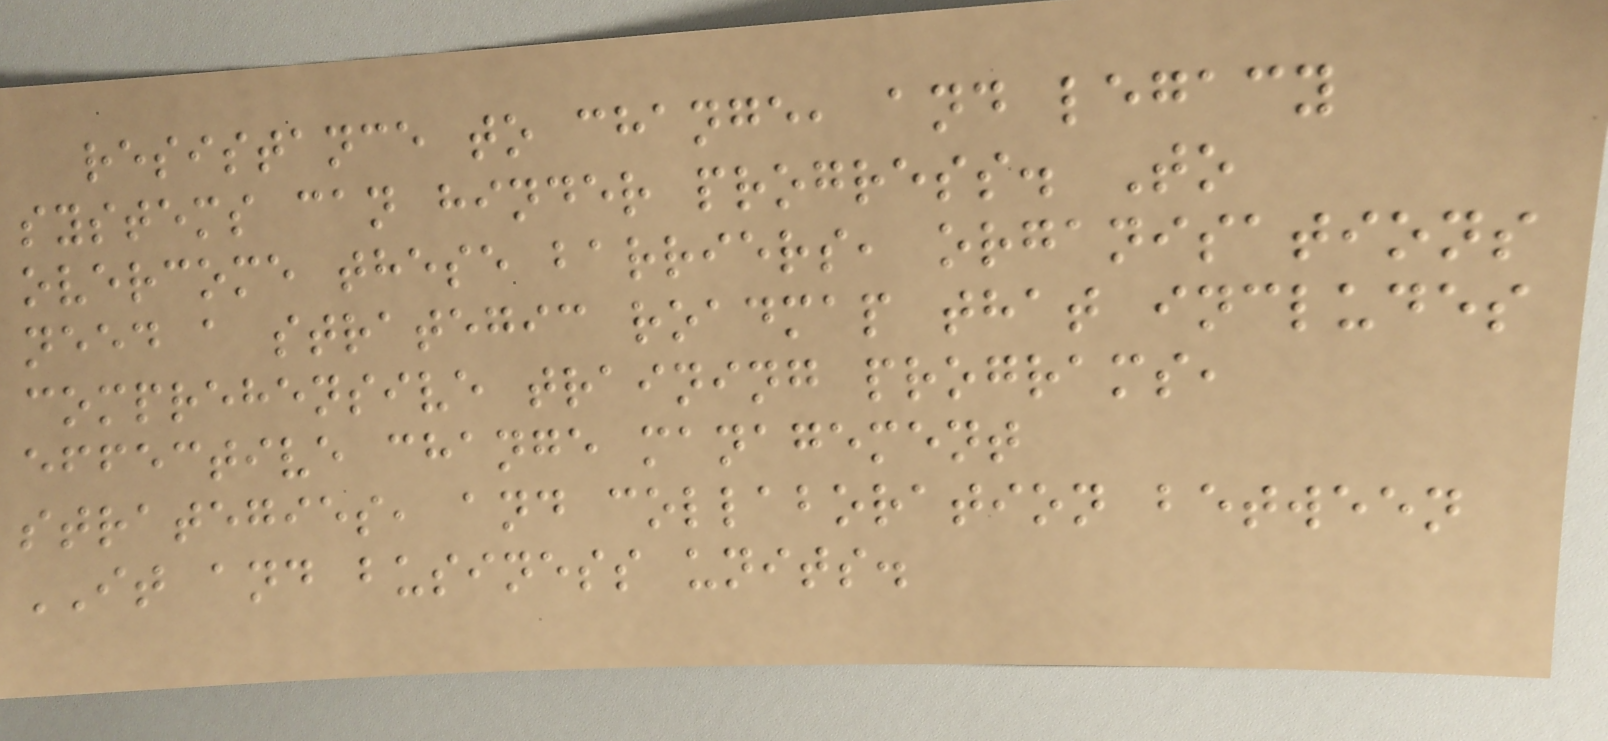resistance to change, and legacy
systems can hinder progress. To
overcome these barriers, organisations
need a strategic roadmap that includes
comprehensive training programs,
effective change management
strategies, and collaboration between
IT and business units.
